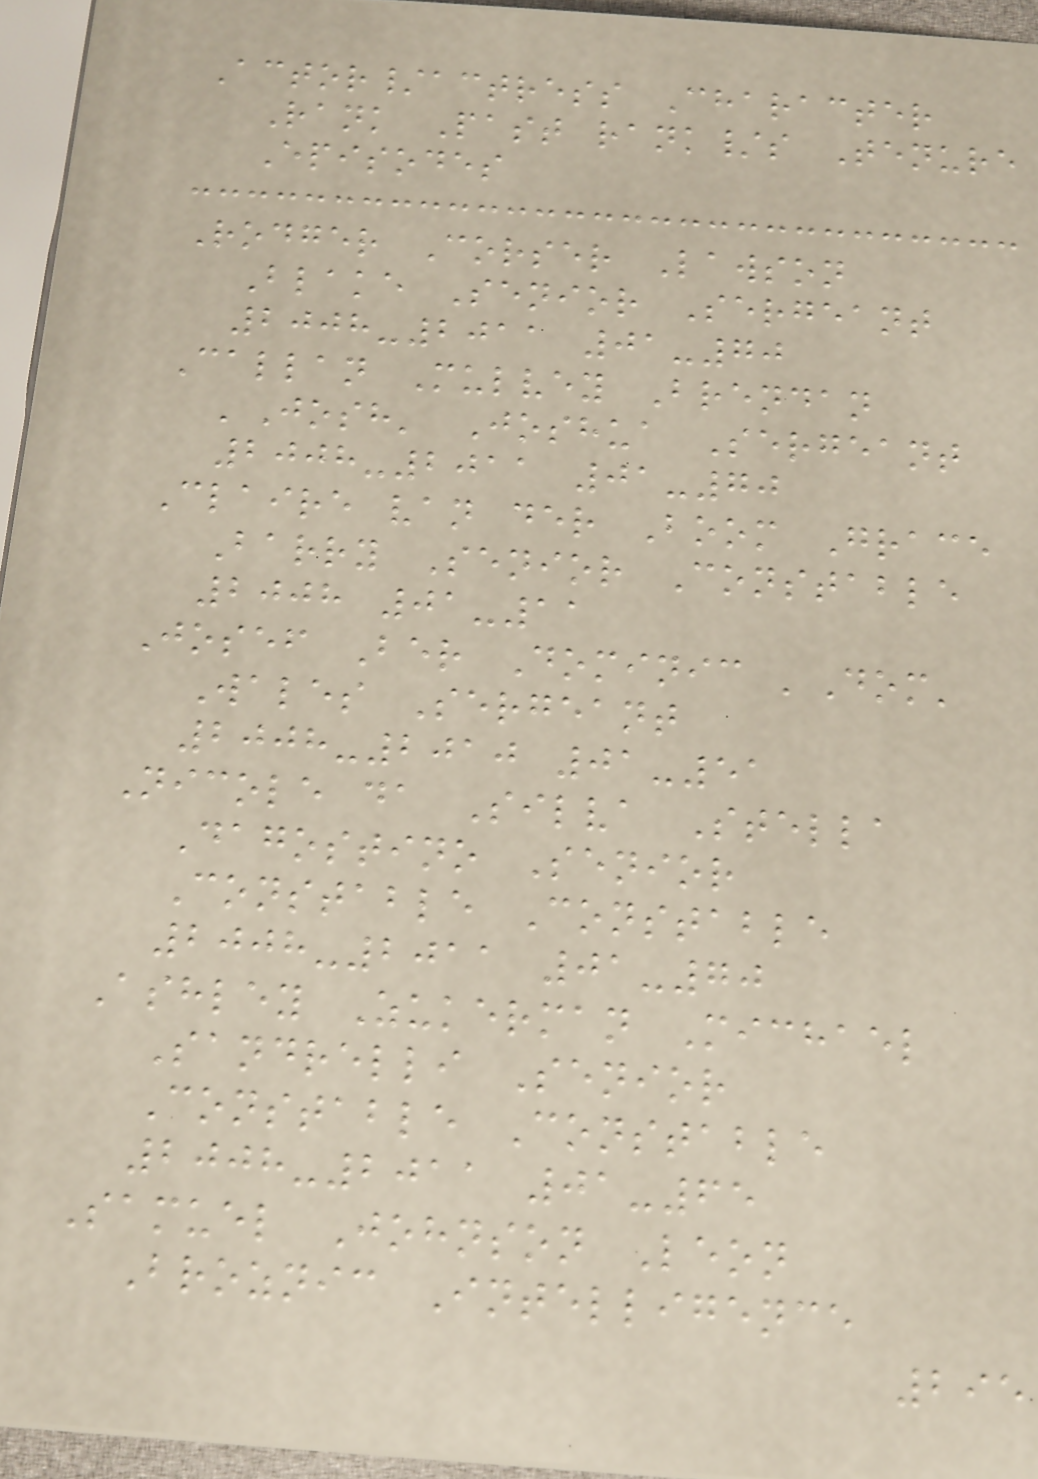Actor/actress Character
Rank Past rank/s Tenure
Episodes
Rodger Corser Lawson
Blake Senior Sergeant
2008-2011 01-70
Callan Mulvey Brendan
'Josh' Joshua Sergeant
2008-2011 01-70
Claire van der Boom Grace
Barry Senior Constable
2008 01-11
Josef Ber Dominic 'Dom'
Wales Sergeant
2008-2010 01-51
Nicole da Silva Stella
Dagostino Senior
Constable Constable
2008-2011 01-70
Ashley Zukerman Michael
Sandrelli Senior
Constable Constable
2008-2011 01-65
Samuel Johnson Leon
Broznic Intelligence
295
